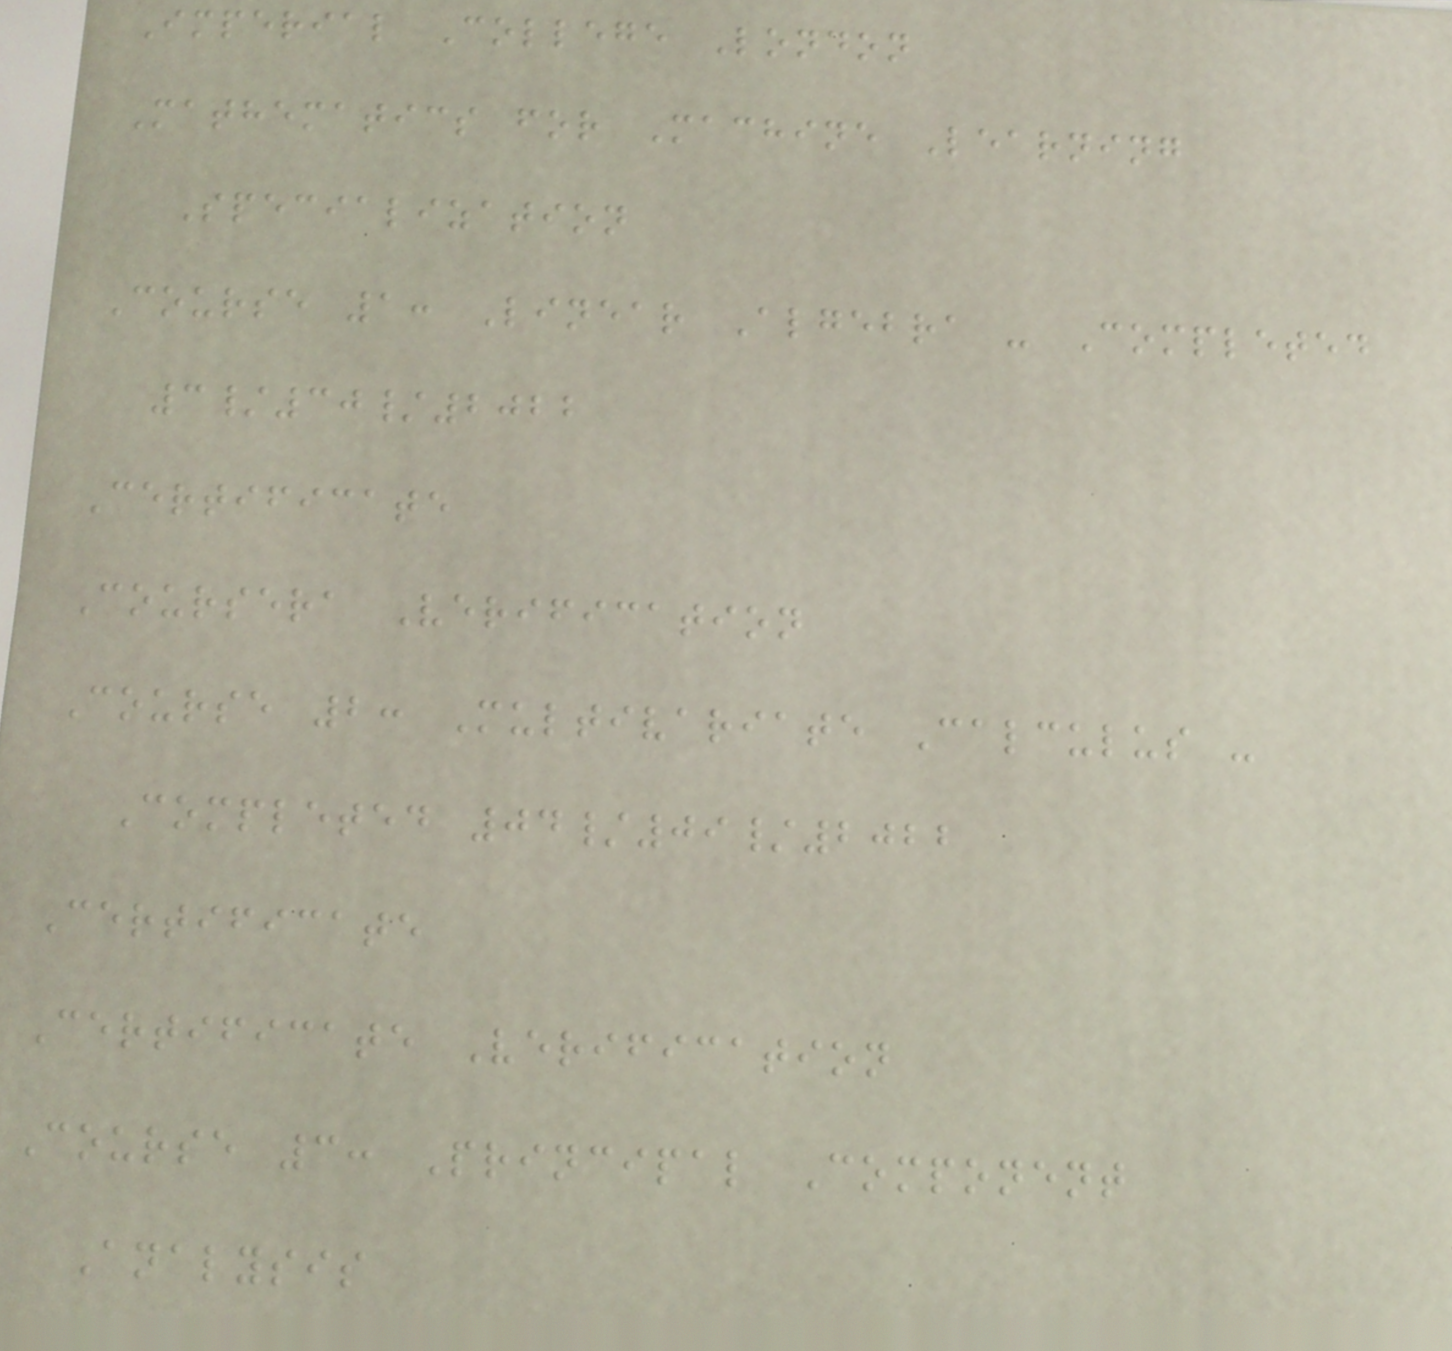Imperial College London
Mathematics for Machine Learning
Specialization
Course 1: Linear Algebra - Completed
3/30/2022
Certificate
Coursera Verification
Course 2: Multivariate Calculus -
Completed 04/09/2022
Certificate
Certificate Verification
Course 3: Principal Component
Analysis
